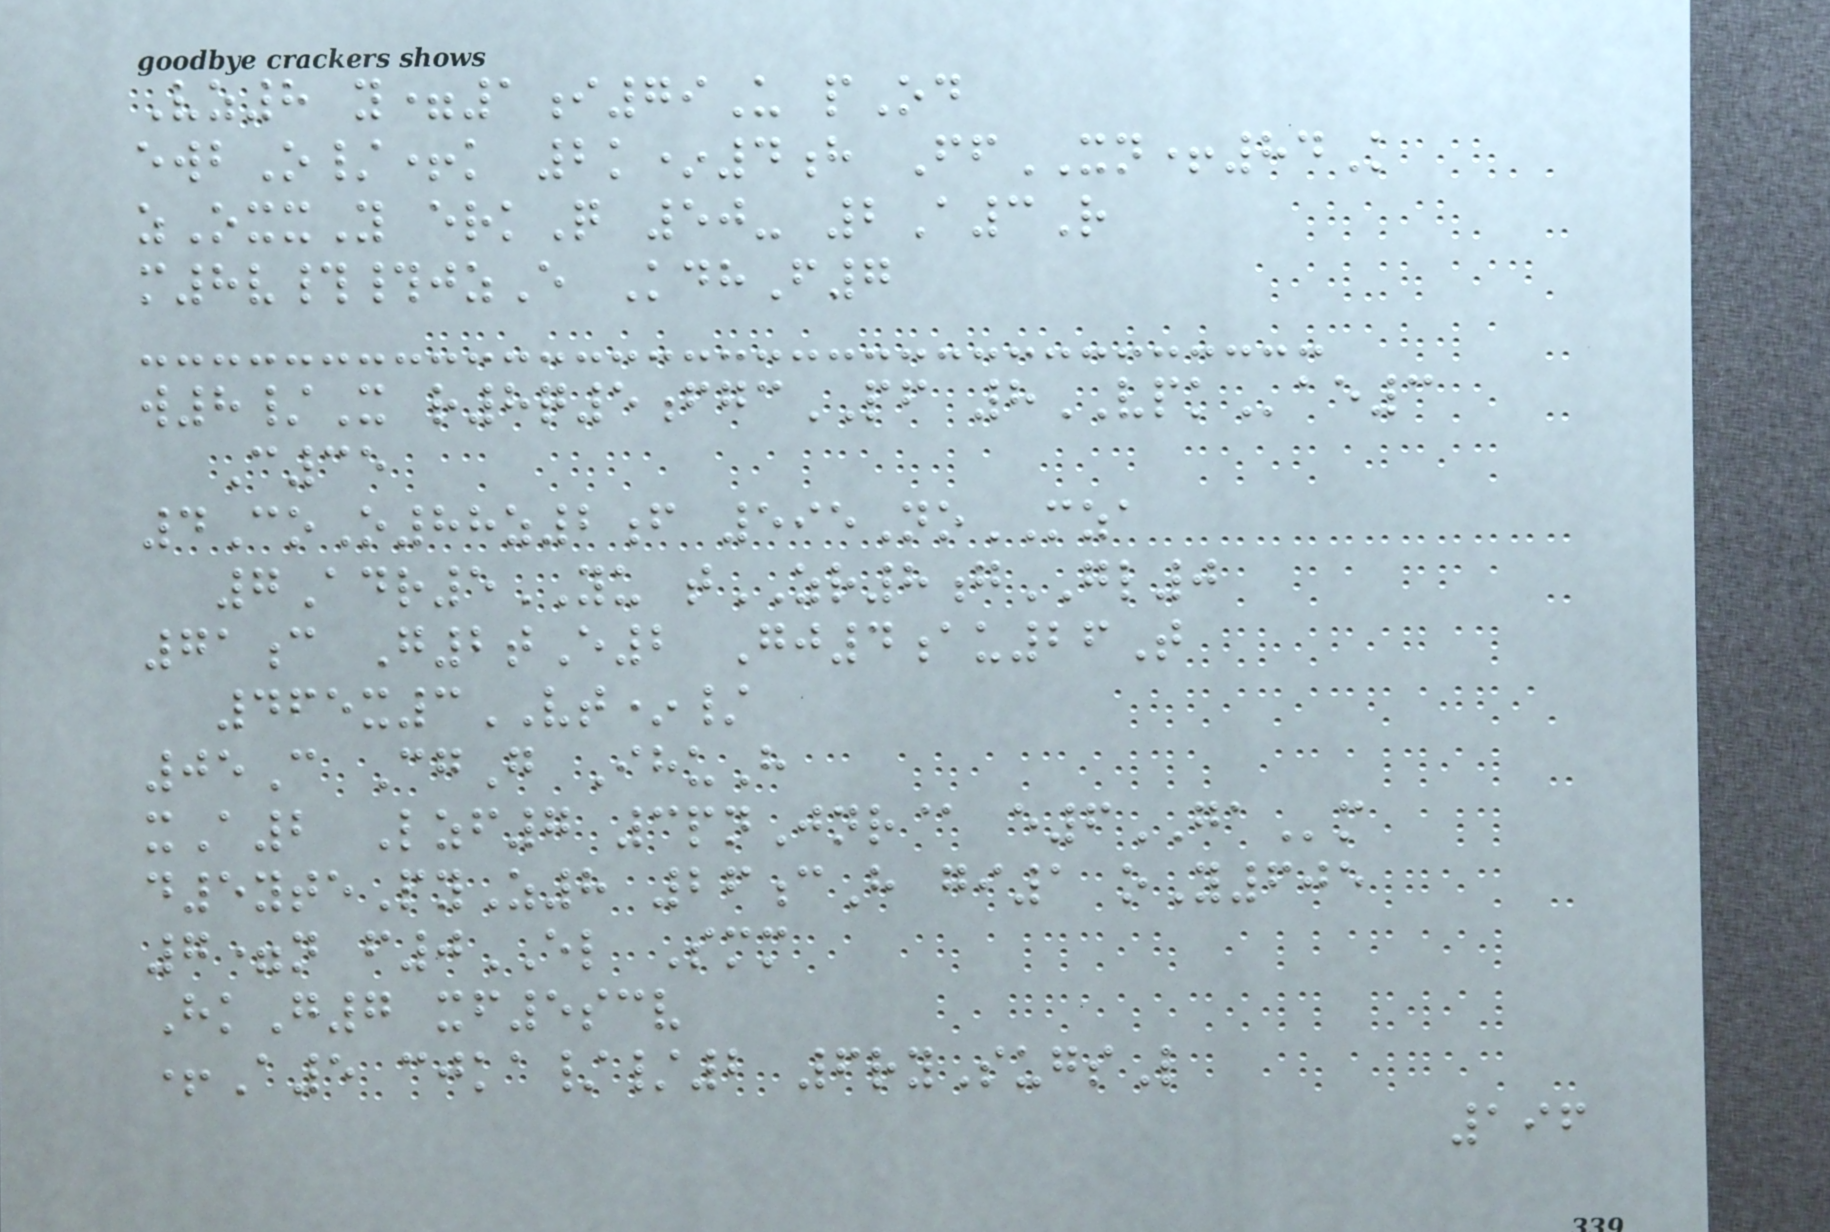Vz8 y=1i79U pOd
ewbO/+k 2k*4h FfXN+84K
zOxxY erkQ 50- 2A3R
m8v##jzE KdhF7
w8/X r8q5fgcPF 8VPKae3
C35
4CoO88z2f 595NoMZA
7Adr5YU tZR8gGL0
71c G2tE2 Gj4au26T
465x3VT*/
05C CgG IhuH
xA2 Lzf7 3pnJnr@ e6GAm
d5ytePyZ8 26cH gi1 oY605
7=n f0EL Smm
HkG7 xf5scv
+A5 cjka//2 6rySugsL
196
